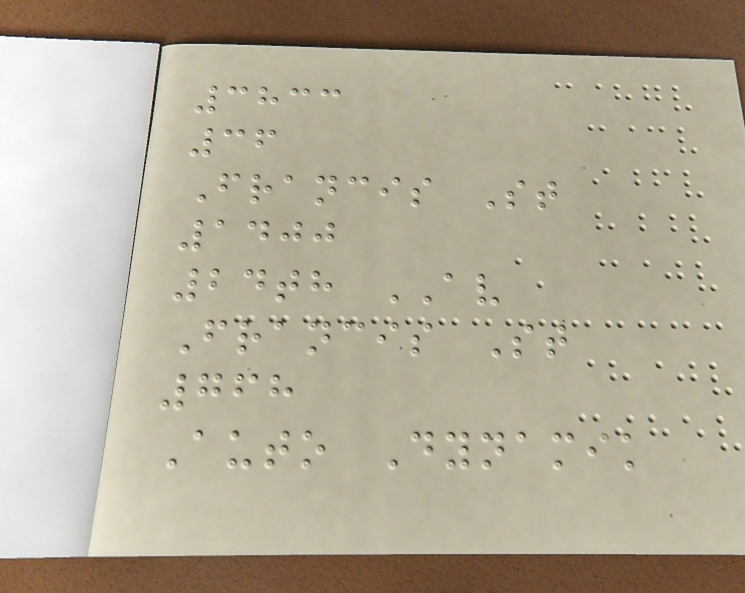3833
36
Francis St
1400
24th AV
Francis St
768
Auto Dynamik
